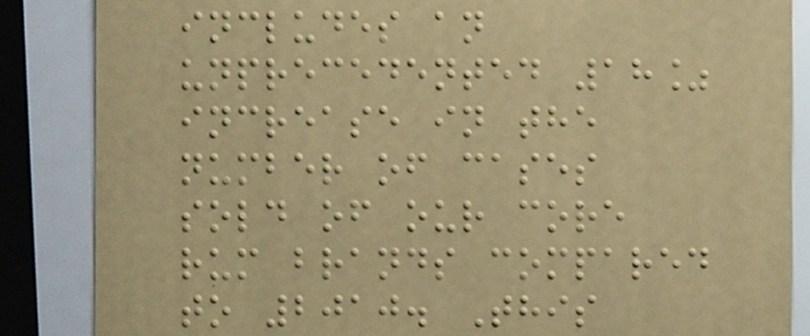includes an
unprecedented 18%
increase in the
number of cases
sold of our core
rum brands compared
to 2010. This
